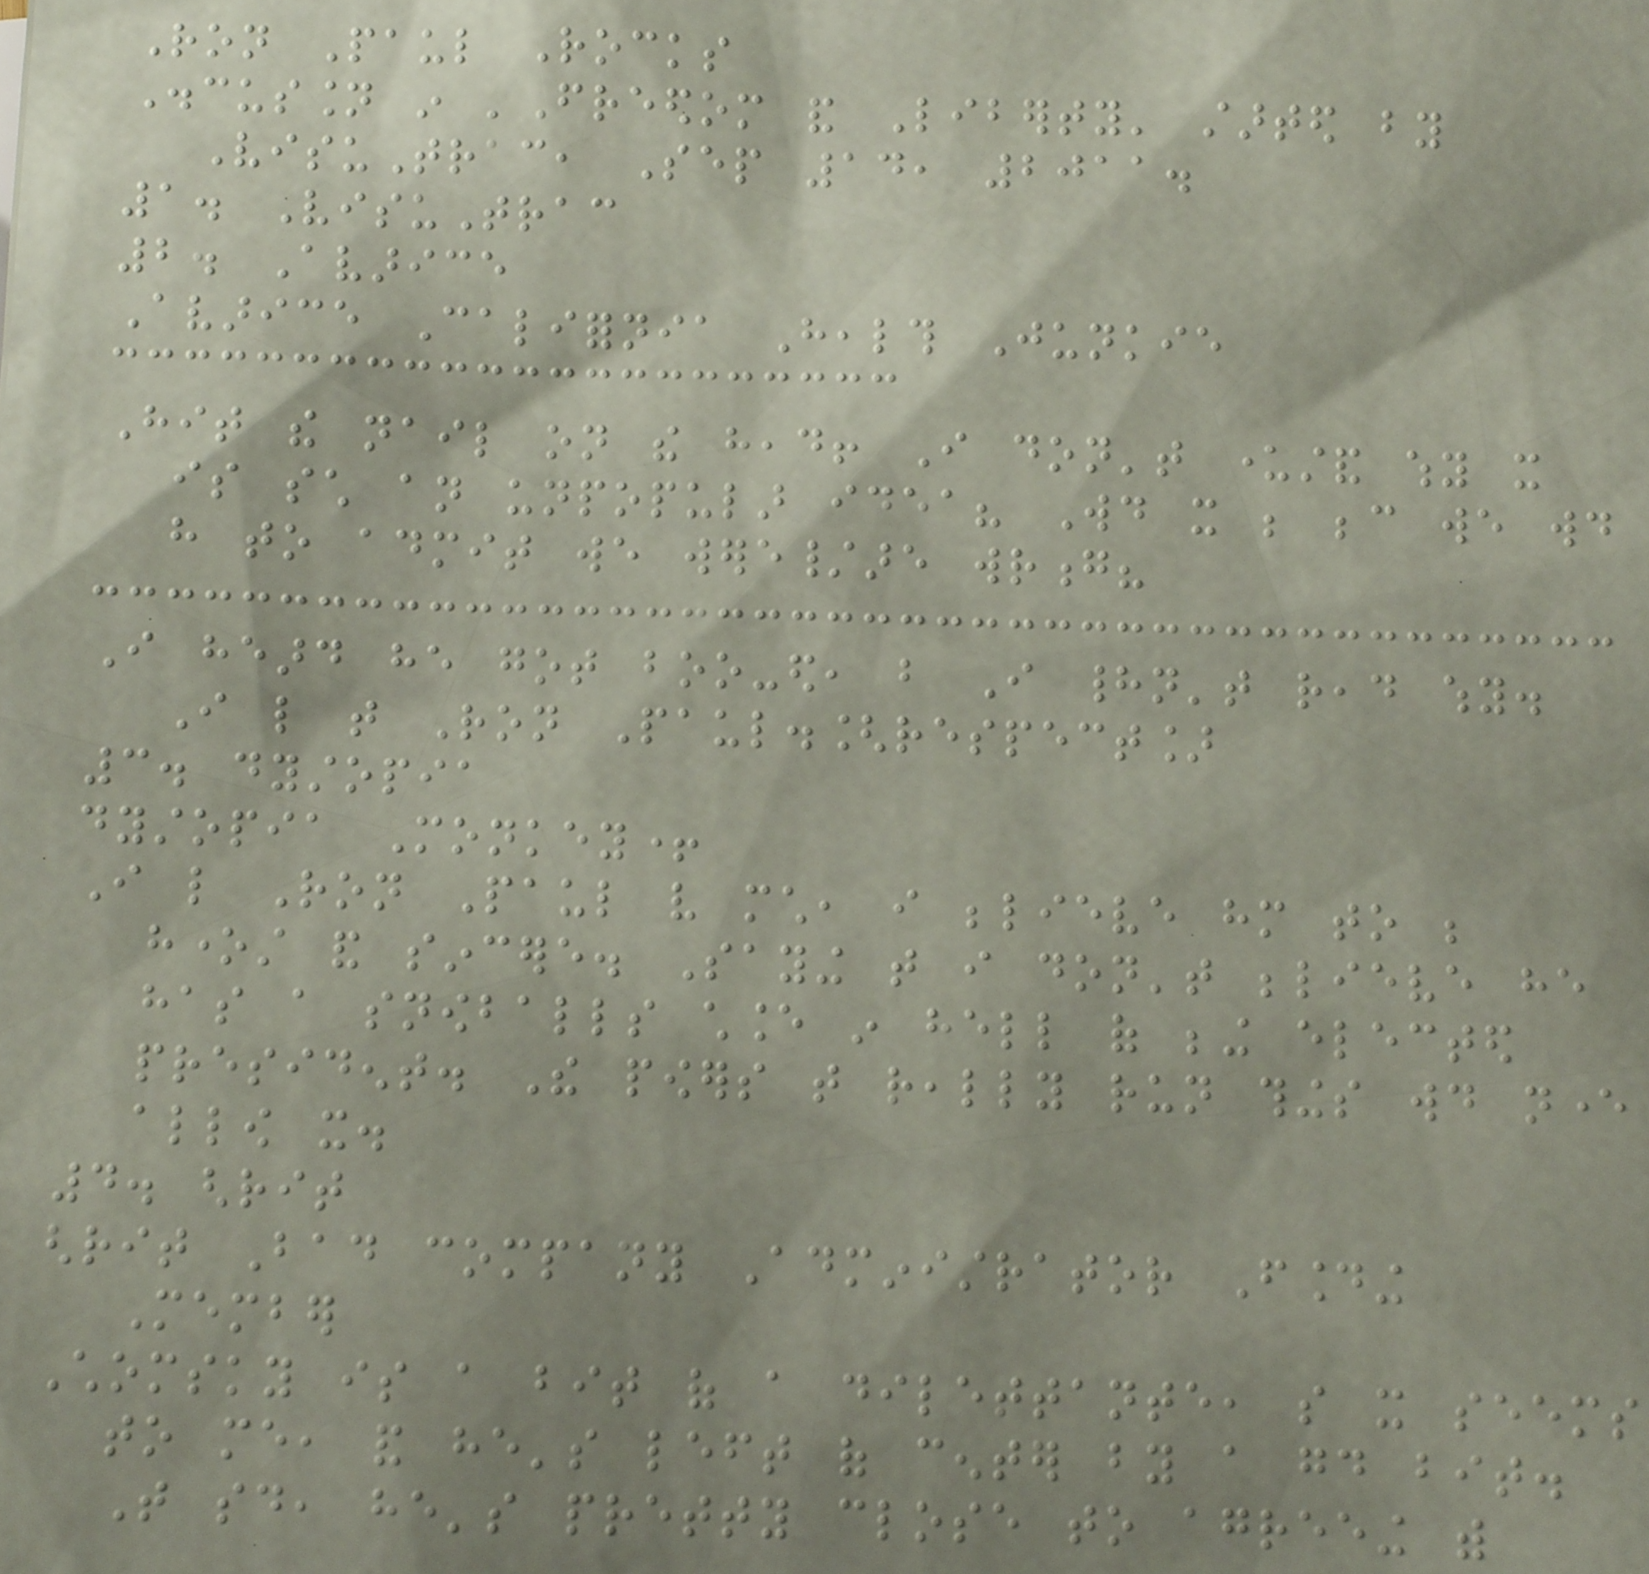Ron Paul Rocks
Discussion in 'Freedom and Liberty' started by
VisuTrac, Sep 14, 2011.
1. VisuTrac
2. Avarice
Avarice California Health Junkie
Hit the nail on the head! I don't understand why it
is such an unpopular idea? Would it be because we would
have to admit we were/are wrong?
I heard he got boo-ed, but I hadn't read why.
I like that Ron Paul.[respect]
3. dystopia
dystopia Monkey+
I like Ron Paul very much, i believe him to be
honest and sincere. Saying that i don't believe he
has a snowballs chance in hell of being elected
president. The powers that really run things would never
allow it.
4. ghrit
ghrit Bad company Administrator Founding
Member
Chomsky is a bit of a dilettante, so it seems
to me, and he's left of center by a good bit.
That said, he's pretty close to agreeing with
